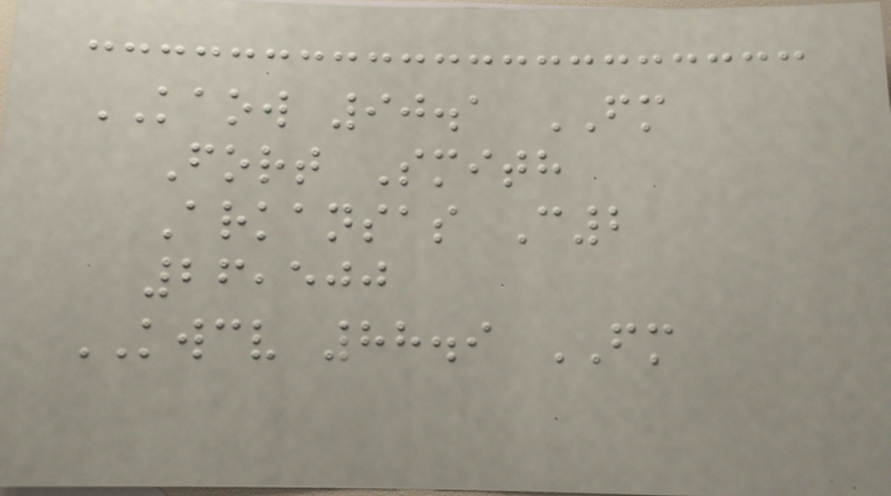KAOW 90.1 FM
Fort Smith
Arkansas C2
26,500
KWCV 88.9 FM
